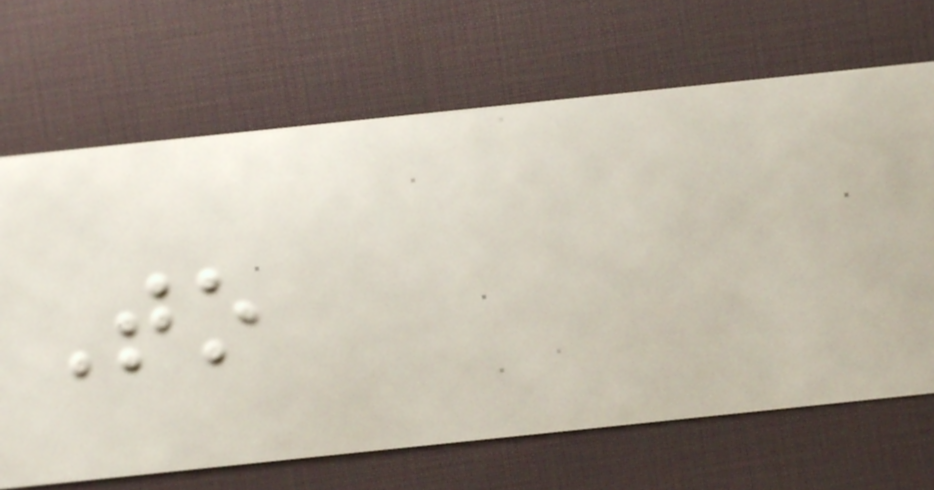To
